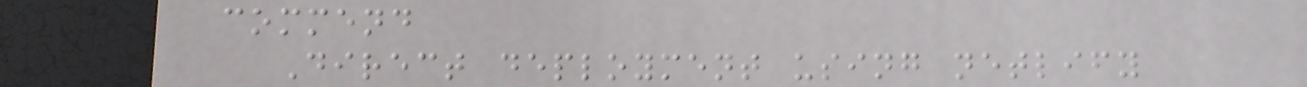commend
Direct deployment using netlify
